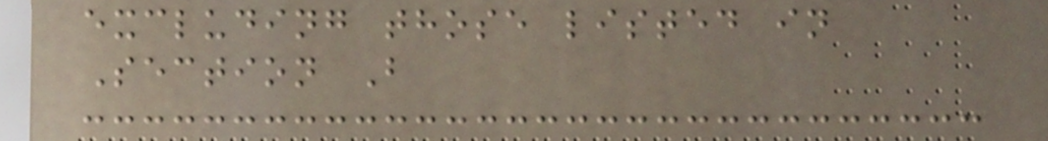excluding those listed in
Section B
